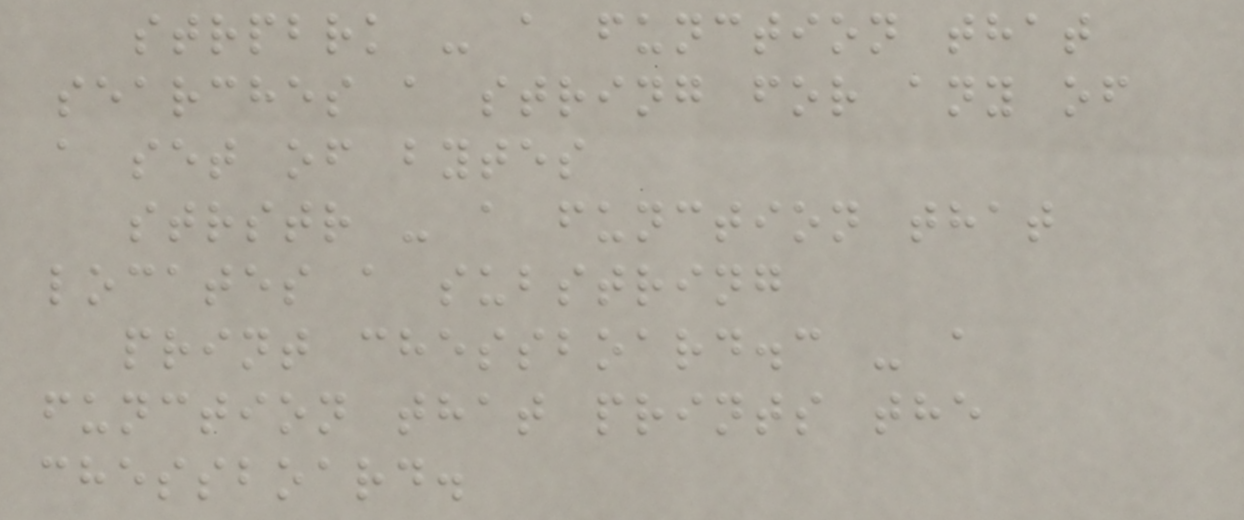strpbrk - a function that
searches a string for any of
a set of bytes
strstr - a function that
locates a substring
print chessboard.c - a
function that prints the
chessboard.
